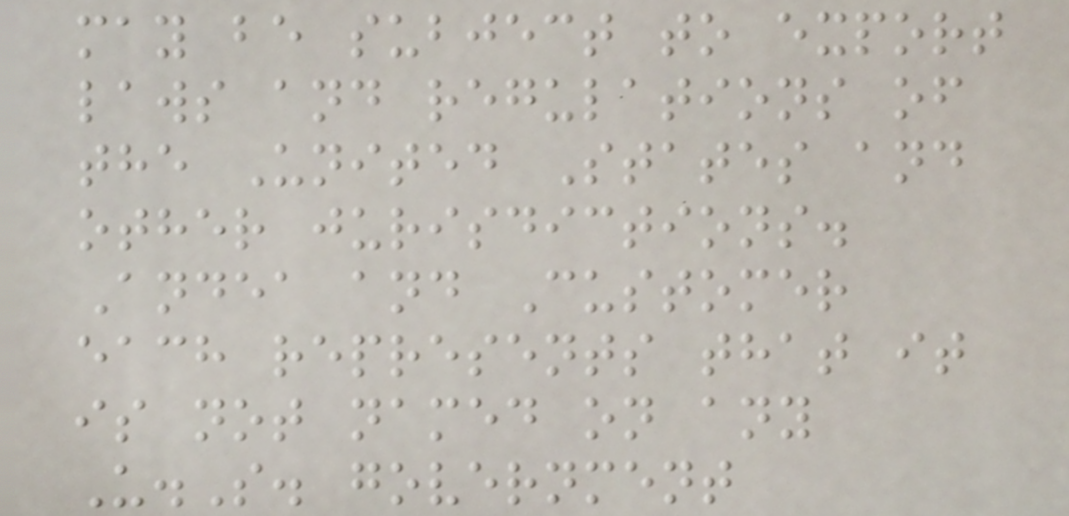may be subject to export
laws and regulations of
the United States and
other jurisdictions.
Andea and Customer
each represents that it
is not named on any
U.S. government
